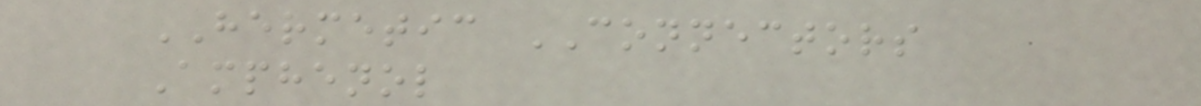HERMETIC CONNECTORS
Amphenol
